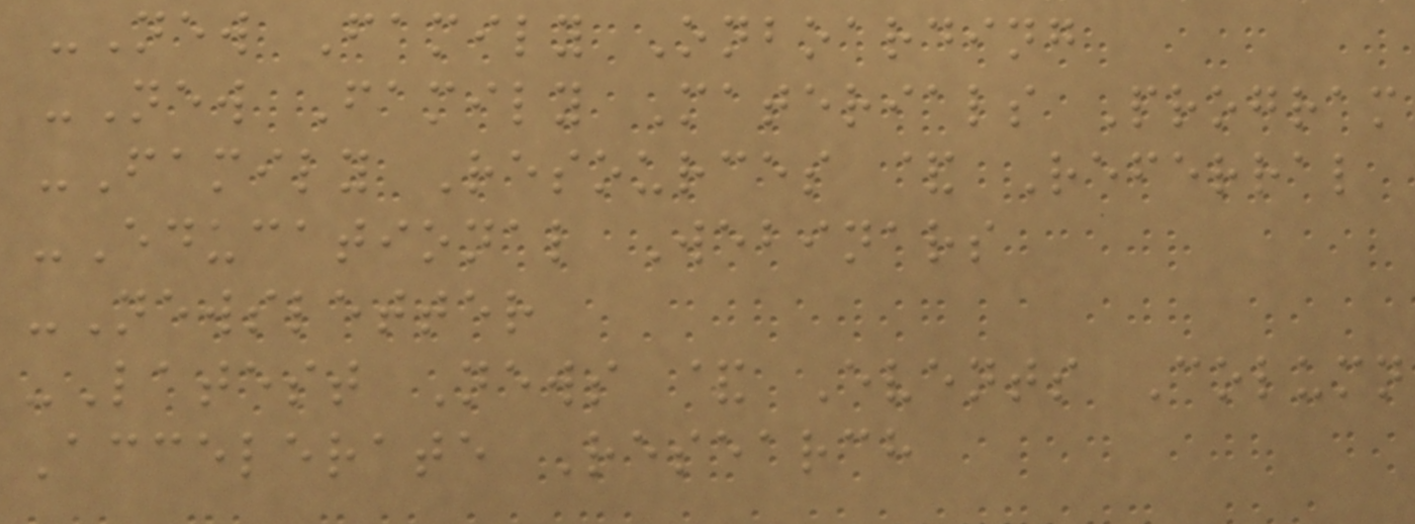-New Family Onboarding
-New Family Materials Program
-Family Resources & Referral
-Educational Webinars
-Newsletter
-Latest News & Events Column
Accelerate Research
